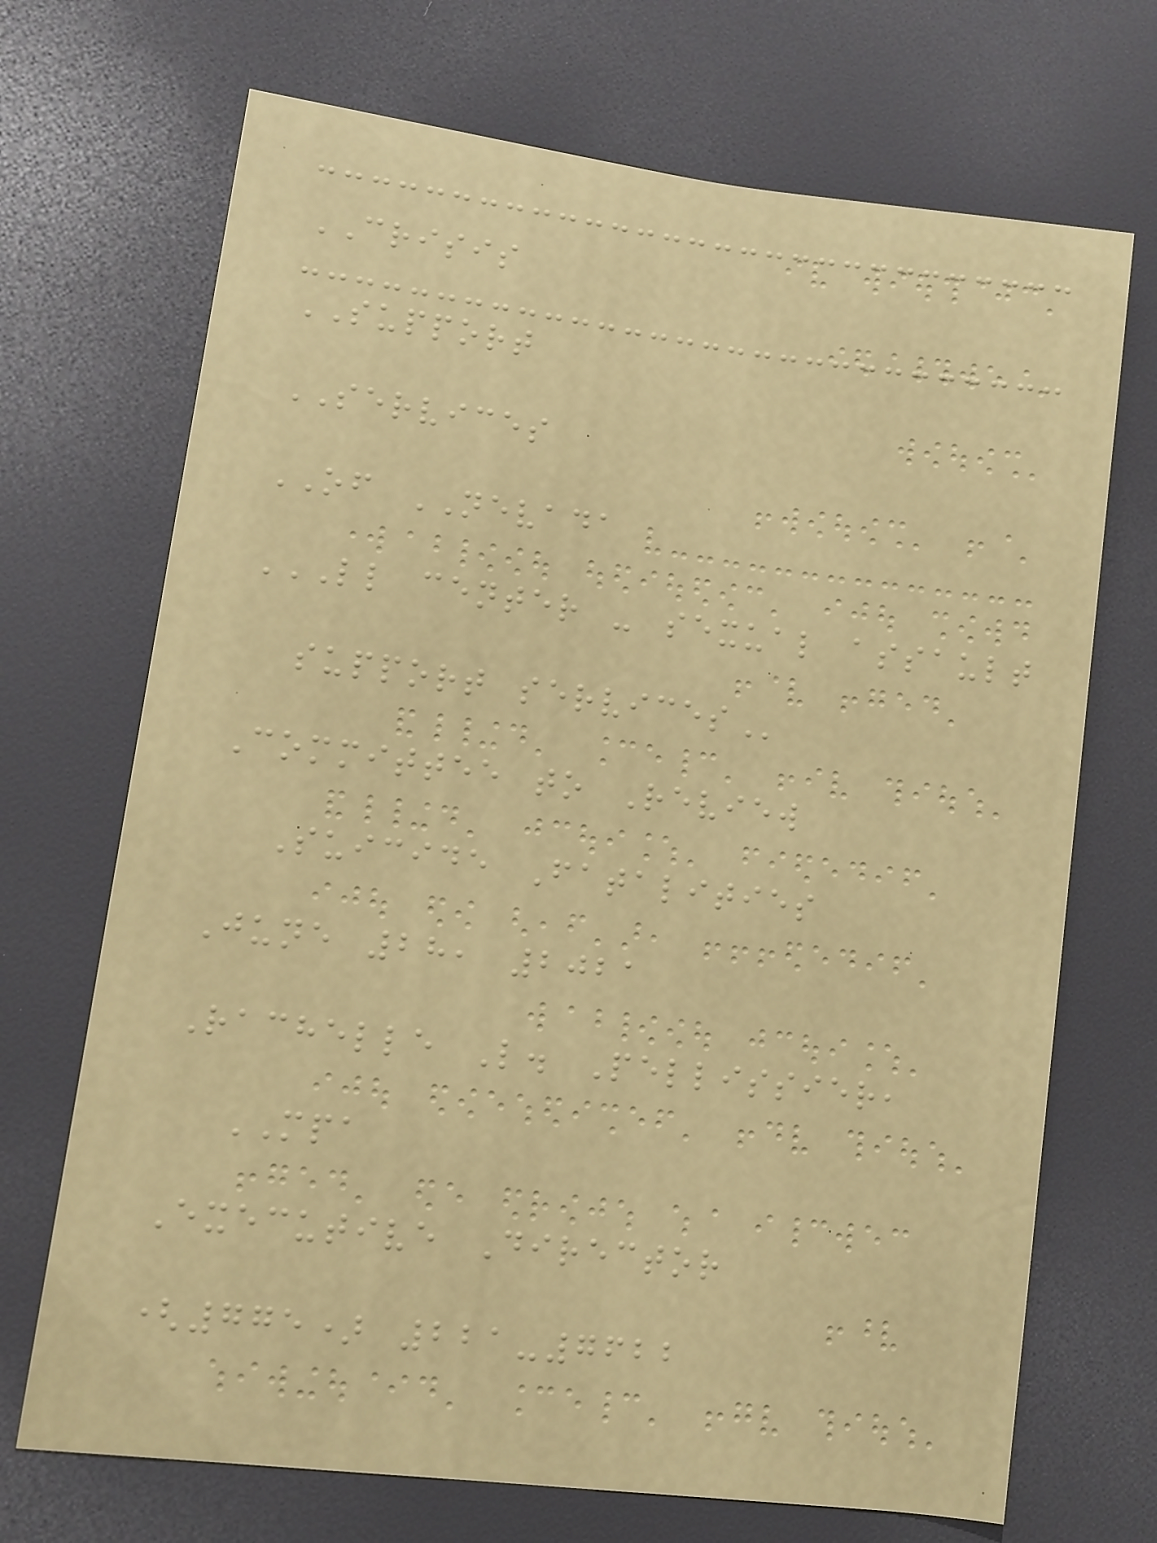CRISIS
SUPPORT
SERVICES
OF NEVADA
LL CENTER - SEXUAL ASSAULT
SUPPORT SERVICES
Committee to Review
Suicide Fatalities
June 28, 2021
Rachelle L. Pellissier,
MPA
Executive Director
(775) 221-7622
